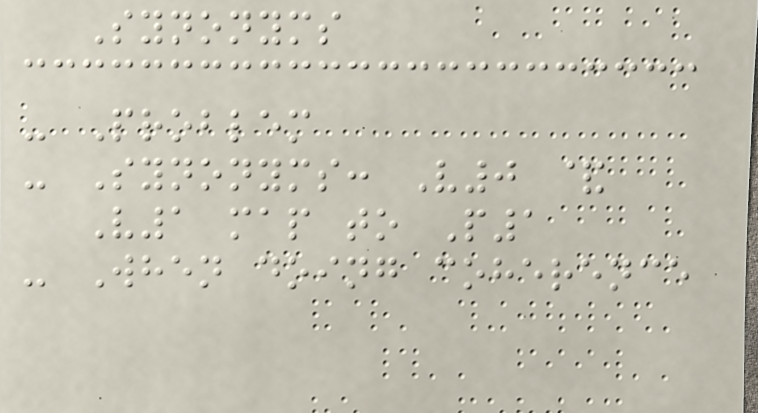Synonyms
- Problem
- Synonyms: V0 &
V1 map to P1
- When doing coherence
